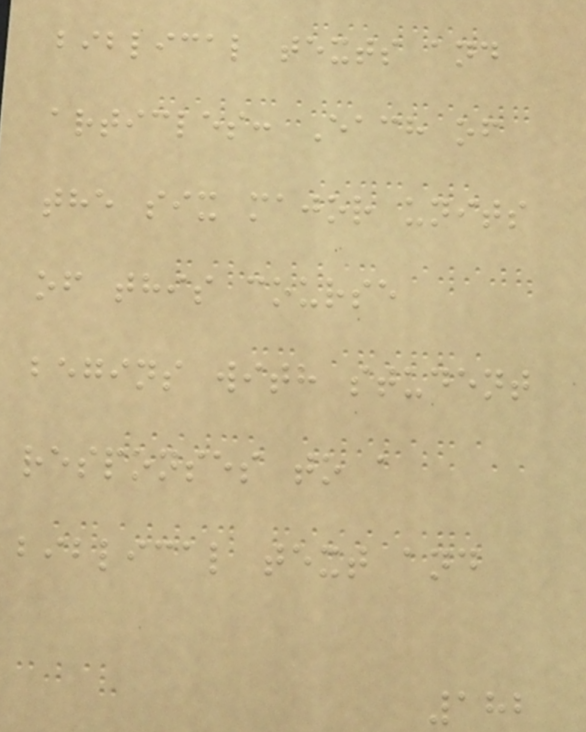biblical texts and
articles: Each of
the six major units
of this course
begins with student
responses to a
biblical text and
182
